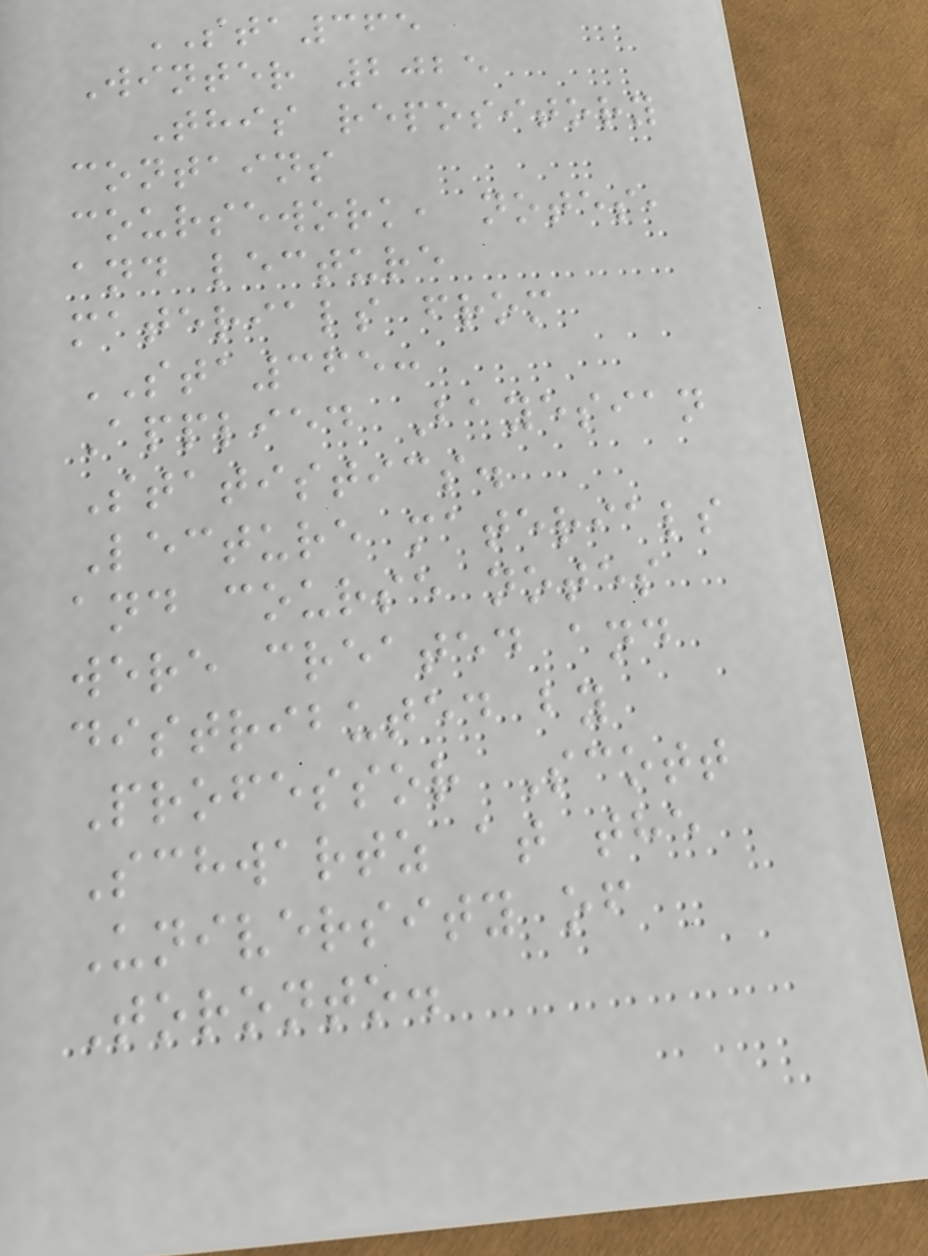STA365
Winter 2025
This repository
contains
coursework, notes,
and lecture
materials from
STA365:
Applied Bayesian
Statistics.
Lecture materials
and course notes
were created and
distributed by
Professor Scott
Schwartz at the
University of
Toronto.
